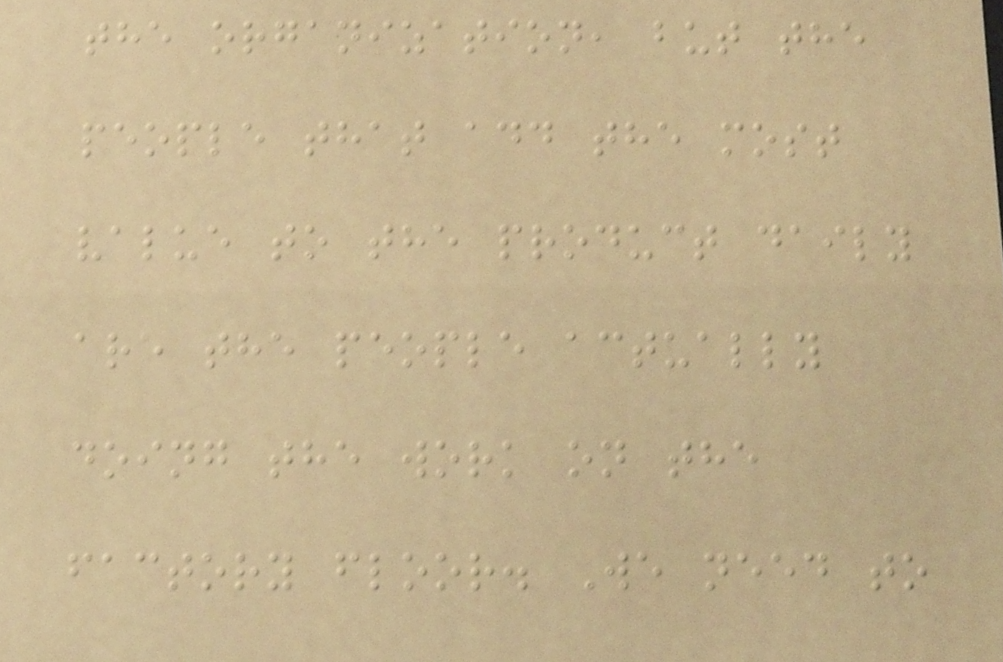the organization, but the
people that add the most
value to the product daily
are the people actually
doing the work on the
factory floor. We need to
